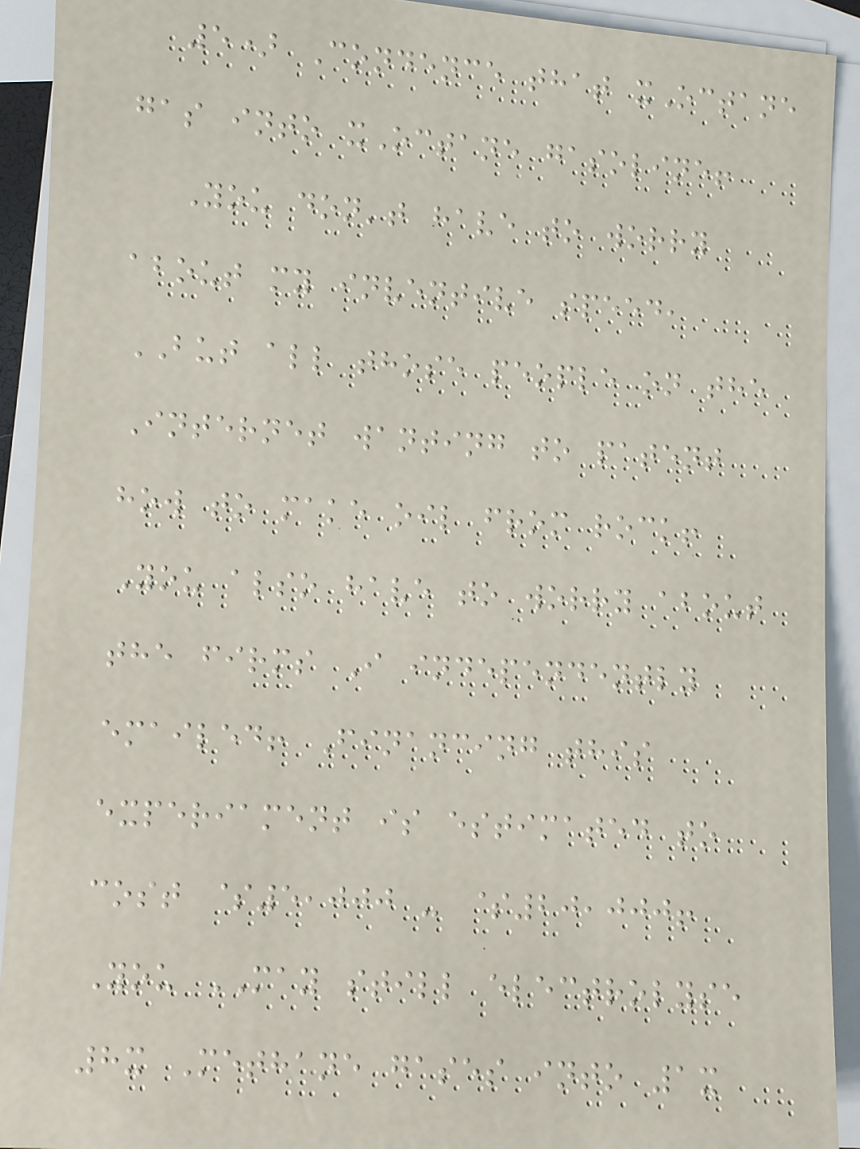5) Condence that xOctane
gas into xOctane gasoline!
You don't have to worry
about my inventive speed,
BUT all those people on the
Internet wanting to patent
how to make oil from rock!
You also have to worry about
the firms I independently
emailed! Financing this
experiament is estimated to
cost $5,000 - $20,000!
You MAY still electrolyse
8x Methane gases into 1x
